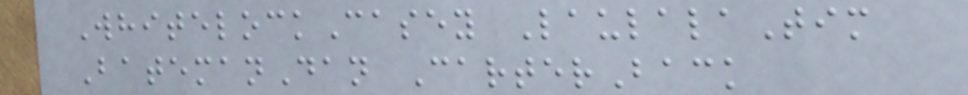WhitelockCasey LaulalaTim
BatemanDan CarterBack
